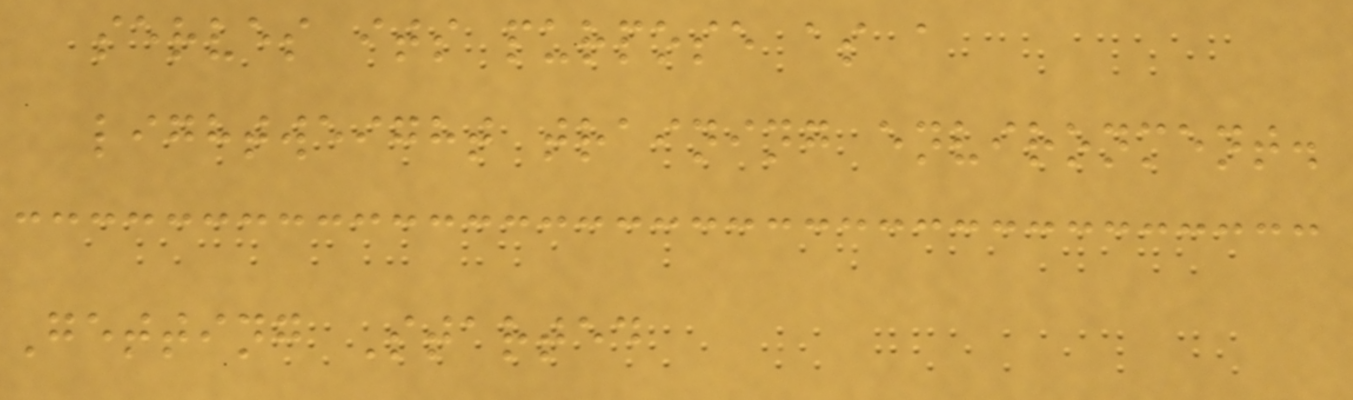serves its purpose as a
lightweight training environment.
Getting Started
